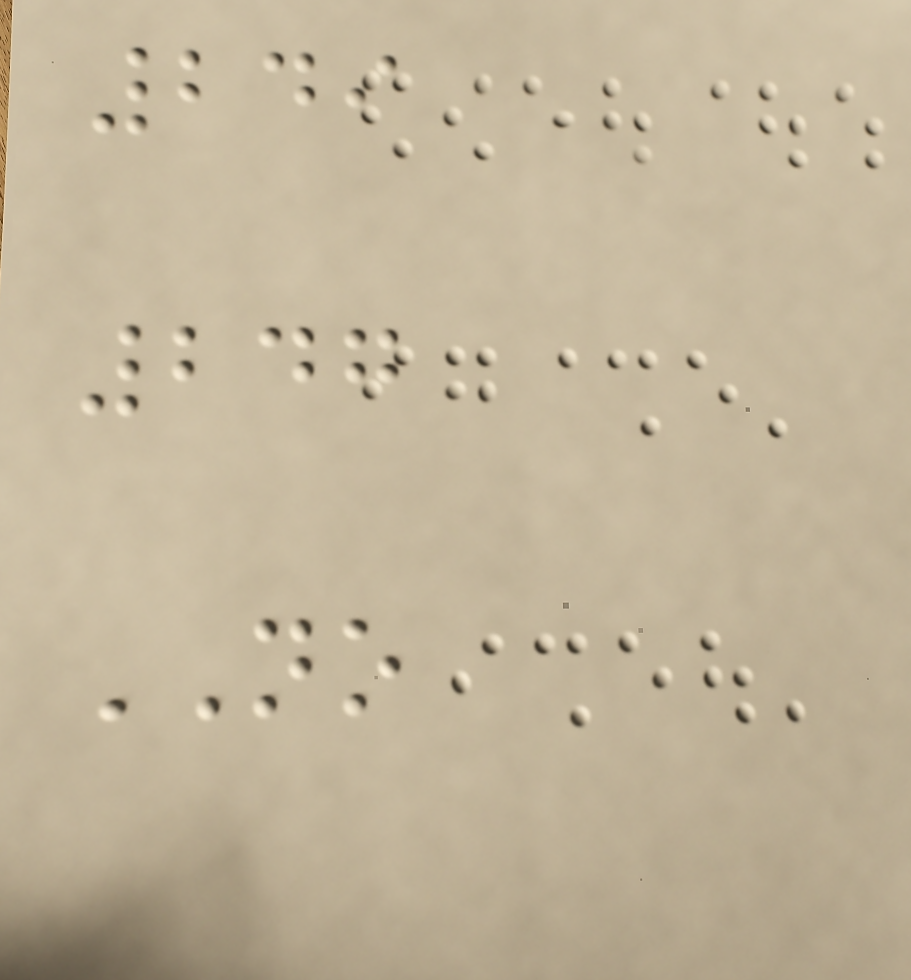249
247
NO
